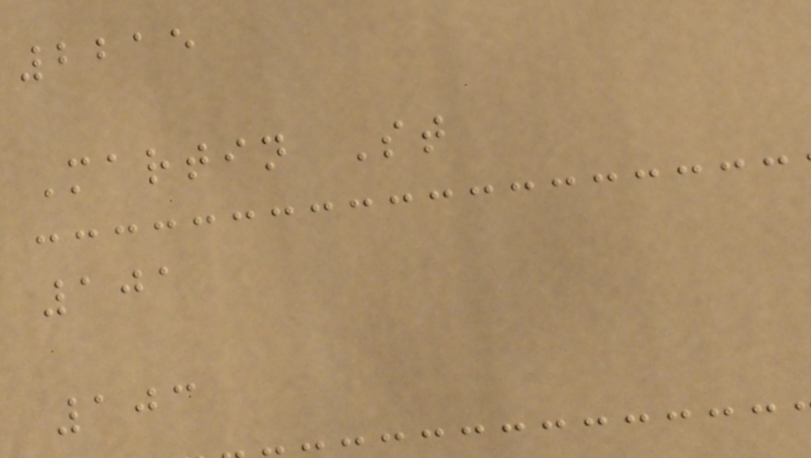2215
Martin St
101
103
